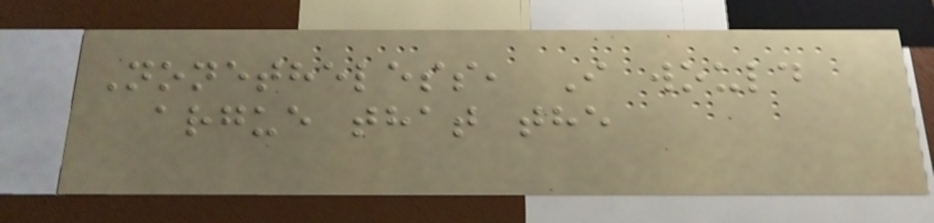Nonetheless, I would
argue that the
